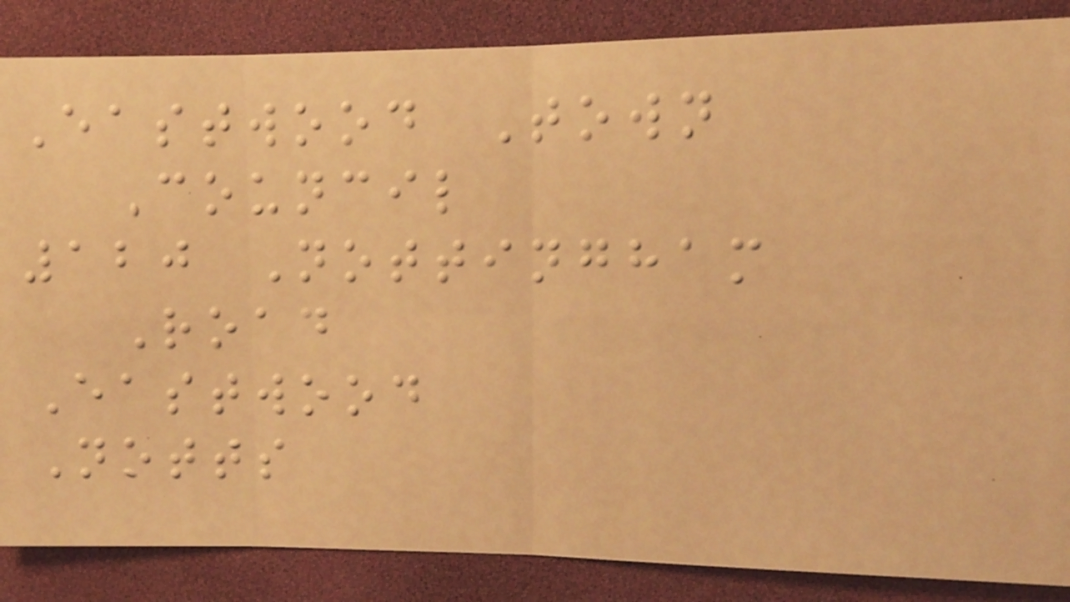Eastwood Town
Council
120 Nottingham
Road
Eastwood
Notts
